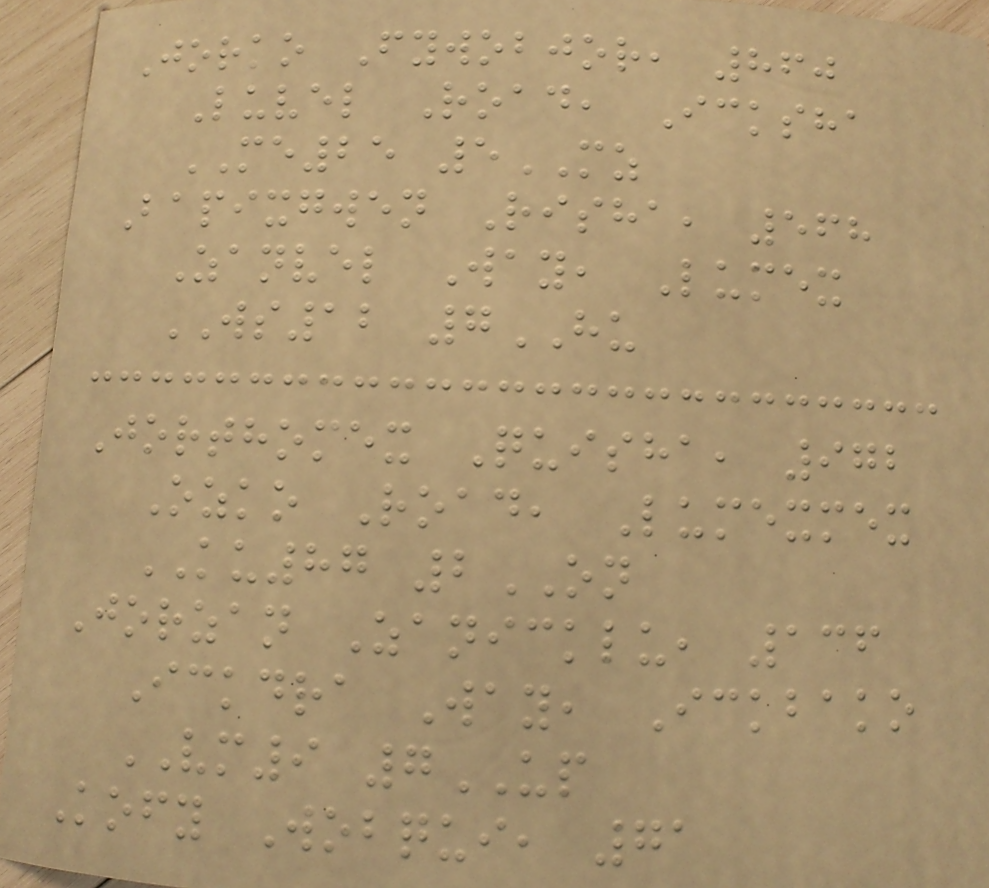Jorko Fywobjor, 860
Luvel Road, Icksha
ME25 5MZ
Bapixgwen Risha, 568
Zanvel Way, Lumex
WS12 7HU
Jorthomex Quisha, 972
Ozko Road, Lumexmex
KU87 2ON
Jorzan Zanicklu, 136
Ickdra Way, Ickbako
VM9 7UP
Kofy Wobqui, 71
